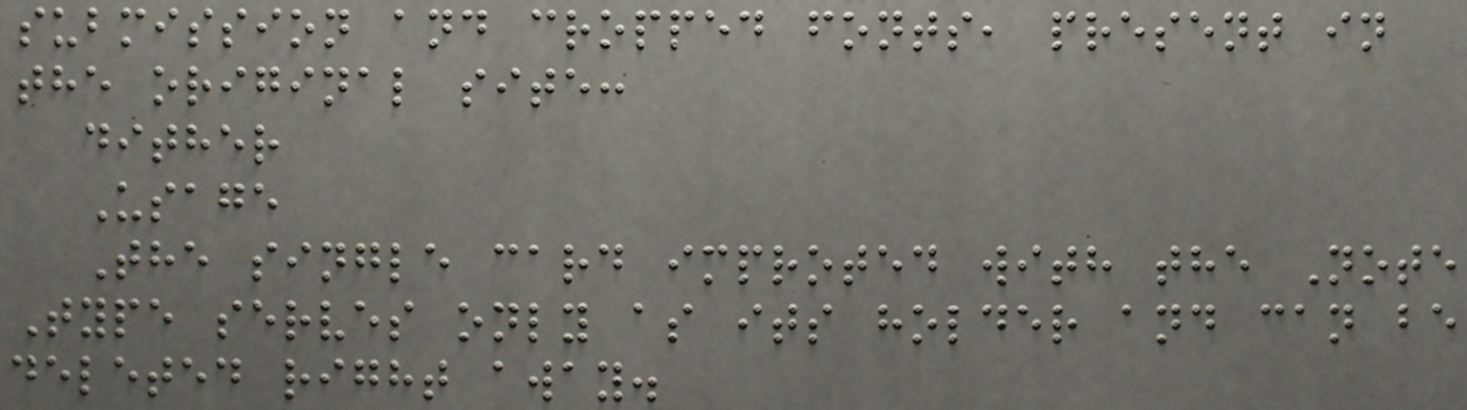submission and cropped fonts, present in
the original site:
dither
Usage
The single card improted with the Note
Type serves only as its holder and can be
deleted right away.
